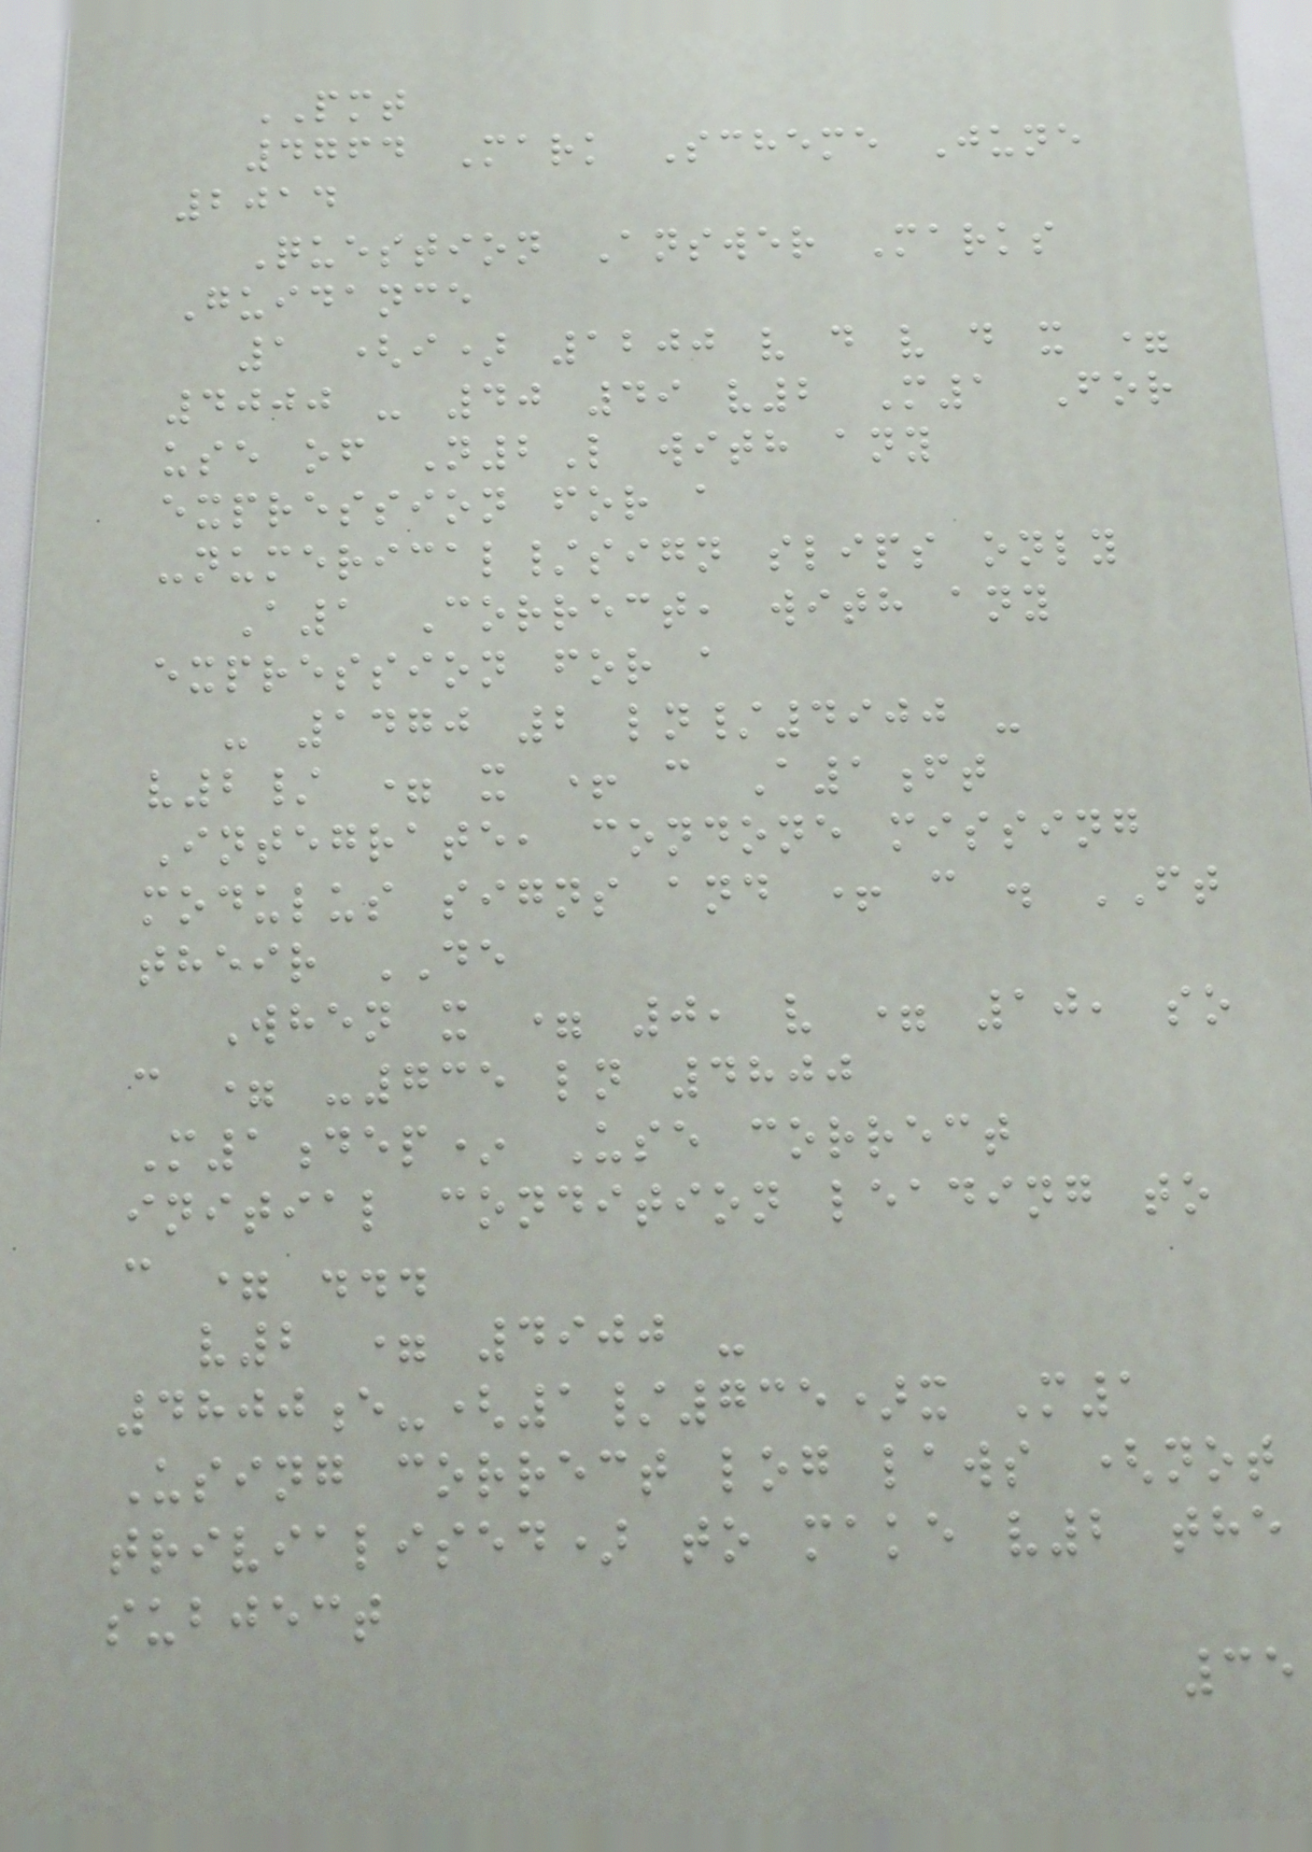PMT
4764 Mark Scheme June
2014
Question Answer Marks
Guidance
1 (i) 1200 v d v d x =
4000 - 40 49 v2 M1 For
use of N2L with any
expression for a
-numerical/sign slips only
A1 Correct, with any
expression for a
- 1470 2 ln/4900 -
v2/ = x + c A1ft
Integrate, condone missing
modulus signs and + c . FT
their DE
When x = 0, v = 10, so
c = -735 ln 4800
M1dep* Use correct
initial condition leading to
c = ...
v2 = 4900 -
4800e-(1/735)x M1
Using correct log laws (not
trivialised) to make v2 the
subject
35
